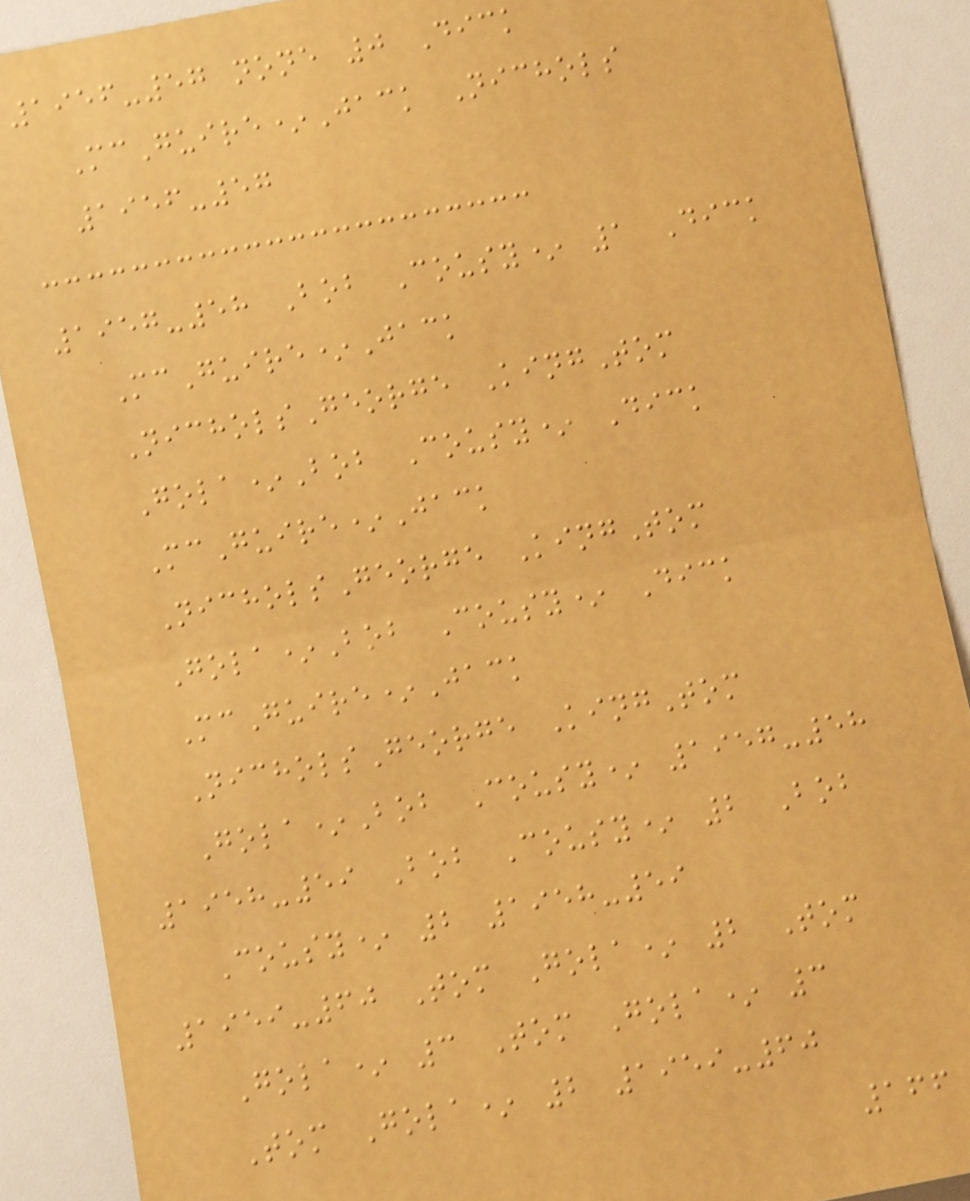1956-57 none 0 Dick
McGuire*Jack Nichols
1956-57
1957-58 Bob Cousy* 1 Dick
McGuire*Jack
NicholsGeorge KingTom
Gola*Bob Cousy* Dick
McGuire*Jack
NicholsGeorge KingTom
Gola*Bob Cousy* Dick
McGuire*Jack
NicholsGeorge KingTom
Gola*Bob Cousy* 1957-58
1958-59 Bob Cousy* 2 Bob
Cousy* 2 1958-59
1959-60 Tom Gola* 2 Tom
Gola* 3 Tom Gola* 3
Tom Gola* 2 1959-60
166
